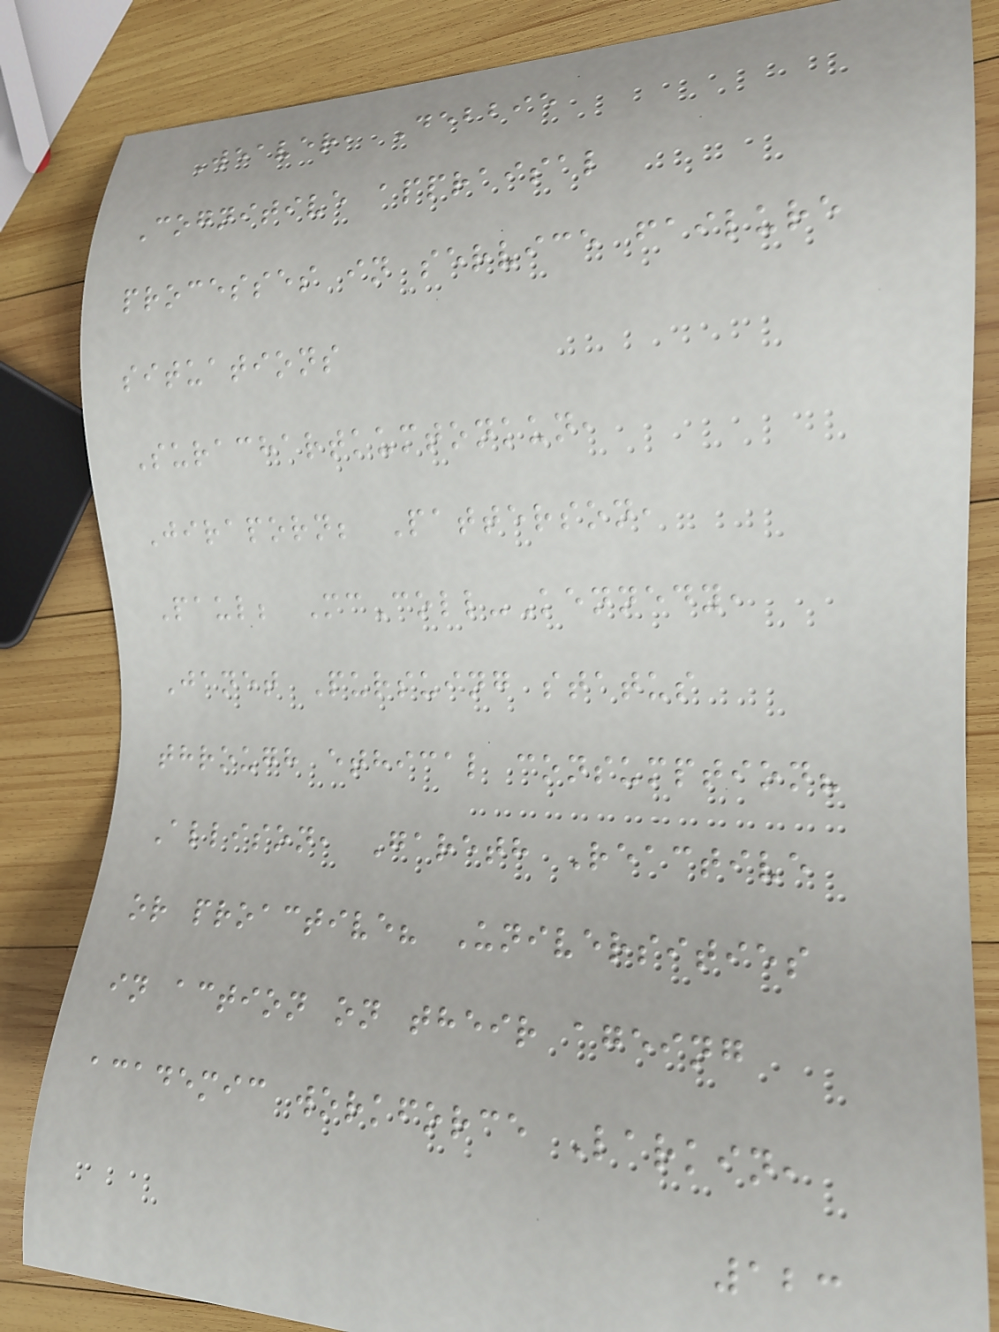Weaver, Debbie
Cognitive appraisal
processes in service failure
situations
Surachartkumtonkun,
Jiraporn; Patterson,
Paul; McColl-Kennedy,
Janet Pursuing status
through ethical consumption?
Allison, Gareth Reactive
or proactive? Universities
in action on their ageing
academic workforce Larkin,
123
